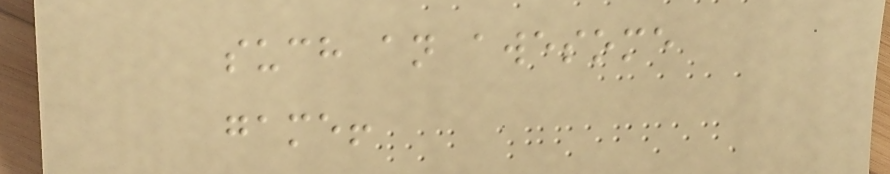such an awesome
game!
